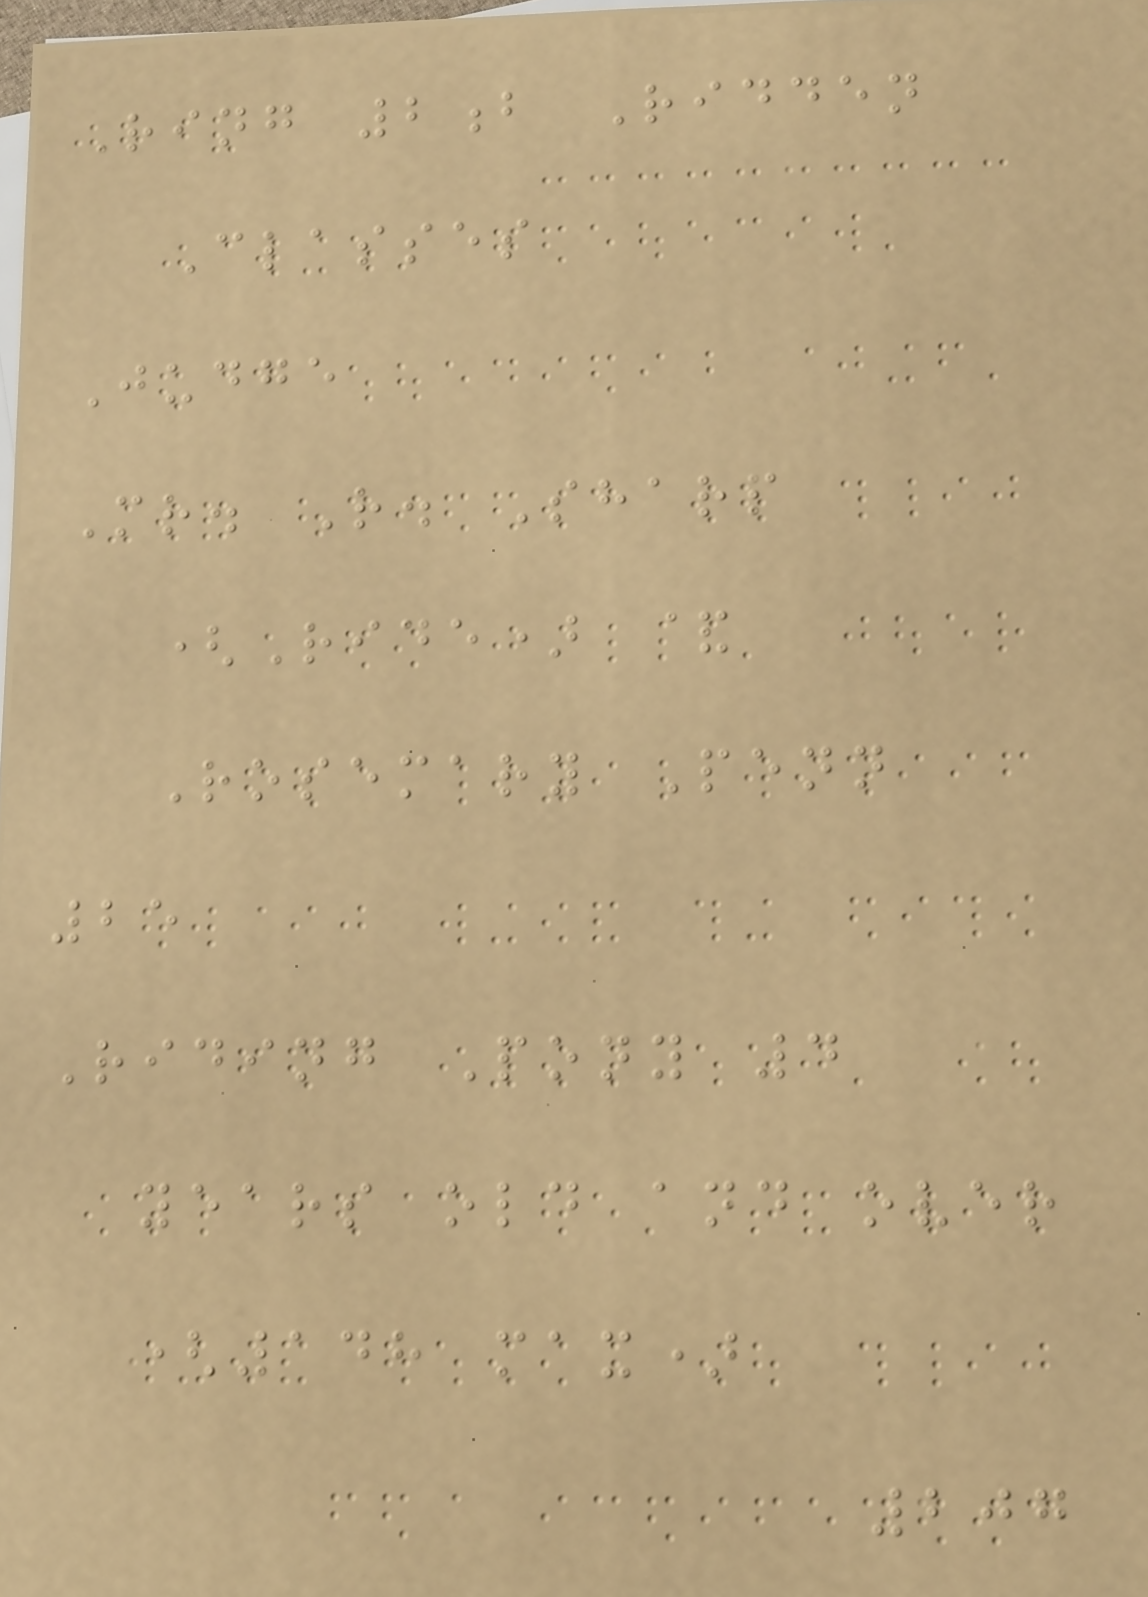Ring 2b Ridden
Classes
Judge
Mr. R. Sharp
(Ride) &
Rosemary Penn
25
Riding Pony 4
years old and over
(148 max)
207
